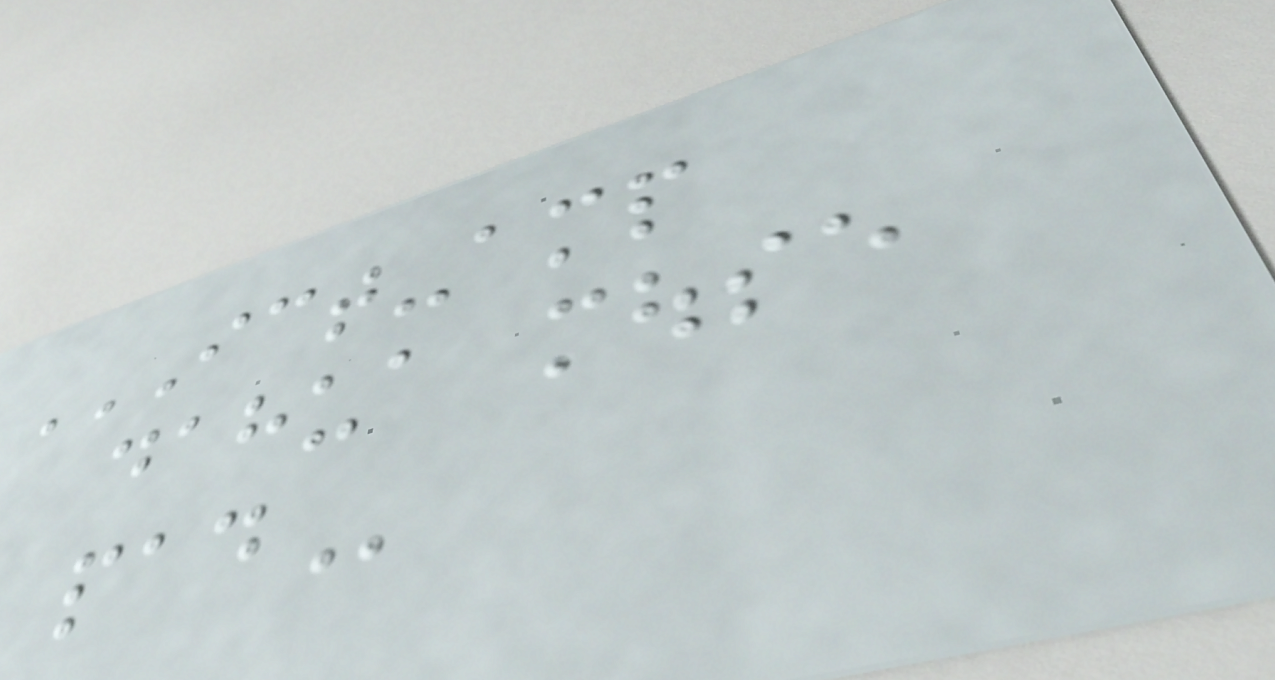ICT-AMP
DAHUA MOUSE
PAD
